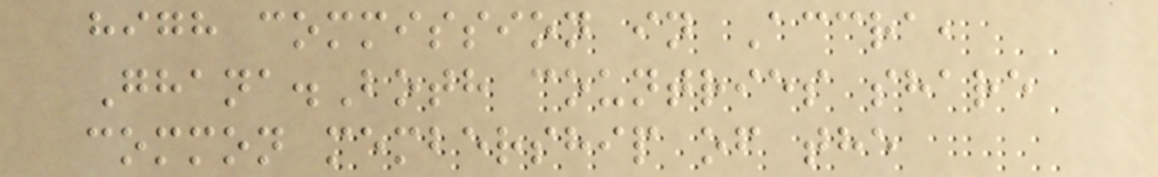high commission in Accra,
Ghana.Both countries share
common membership of the
